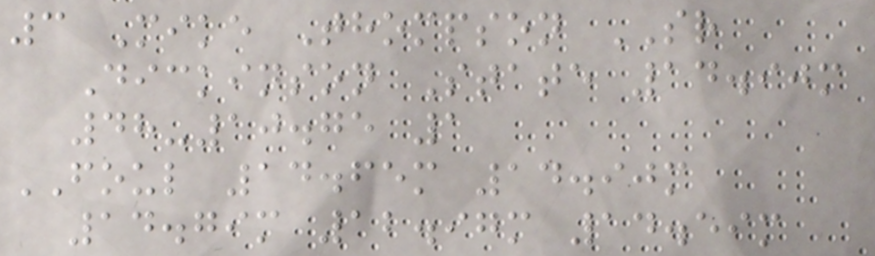3 Mike Thompson SR
Dickinson State 14.90m
48-10.75 1
FOUL 14.65m 14.90m
14.79m 12.97m 14.59m
